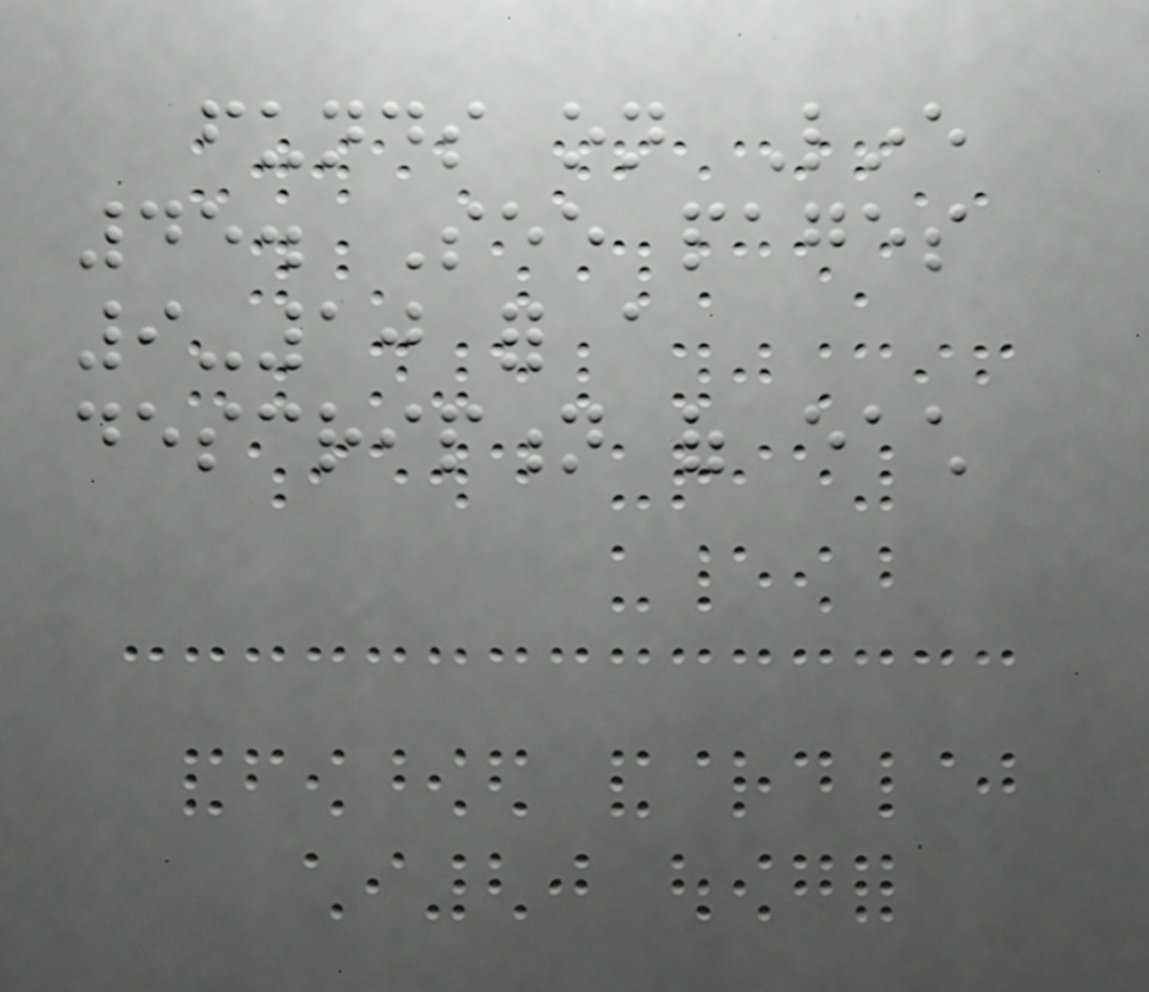funds on Line
45. See pages
9-10 for a
description of each
